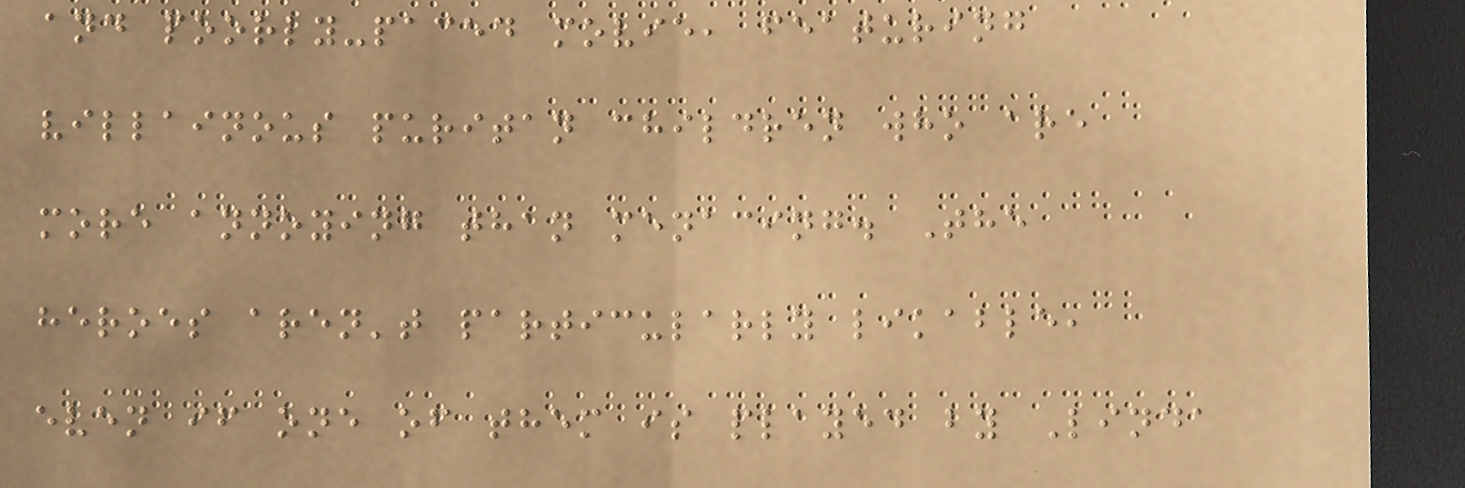and poorly-paced movie, featuring
villainous puritan children who are
more annoying than menacing. The
heroes aren't particularly likable,
even if one of them is played by Linda
